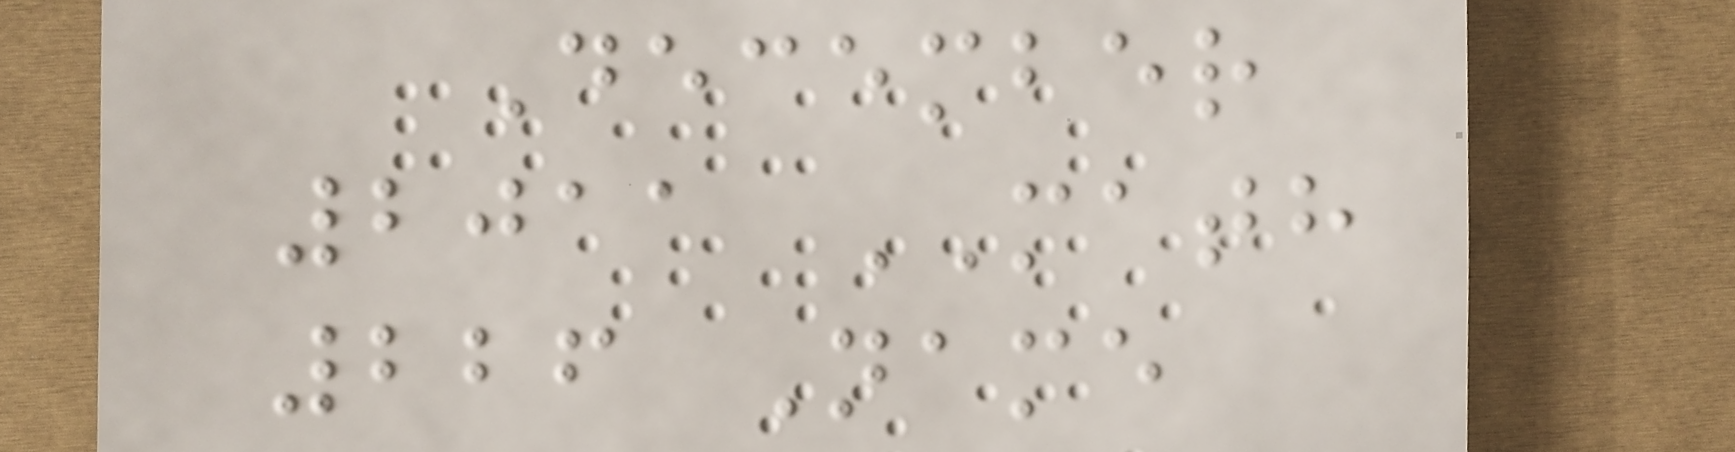December
2011 MATH
226 Name
